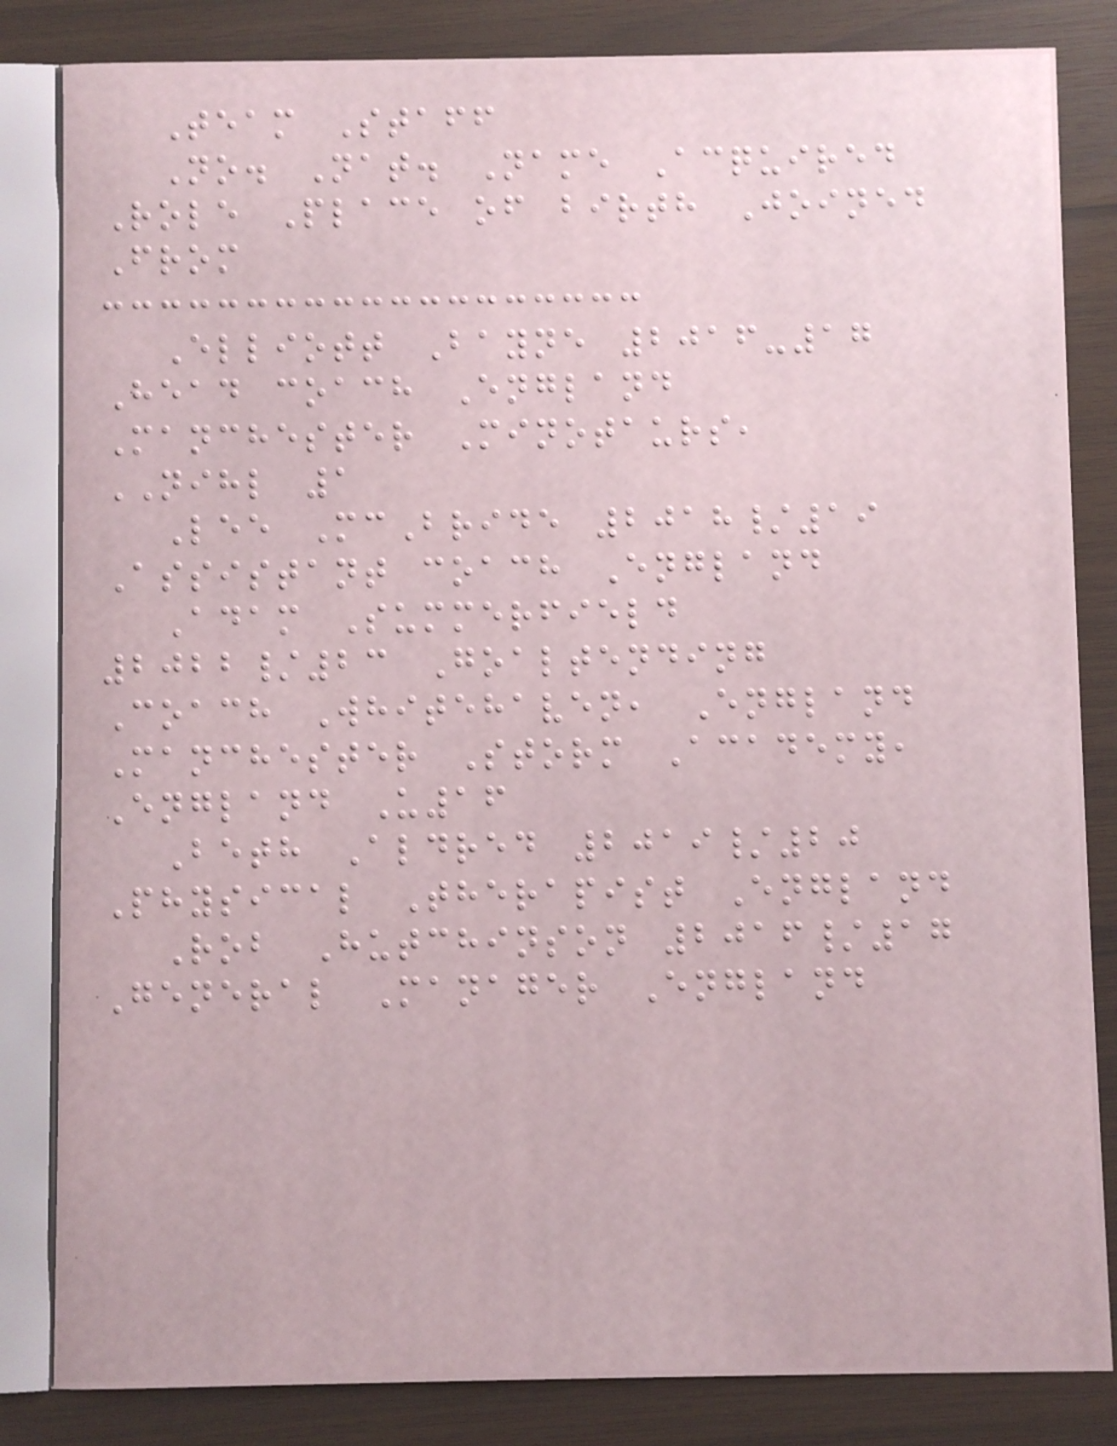Team Staff
No. Nat. Name Acquired
Role Place of birth Joined
From
Elliott Bayne 2016-17
Head coach England
Manchester Minotaurs,
NIHL 1
Lee McBride 2018/19
Assistant coach England
Adam Summerfield
2022/23 Goaltending
Coach Whitehaven, England
Manchester Storm Academy,
England U16
Beth Aldred 2019/20
Physical Therapist England
Rob Hutchinson 2016/17
General Manager England
